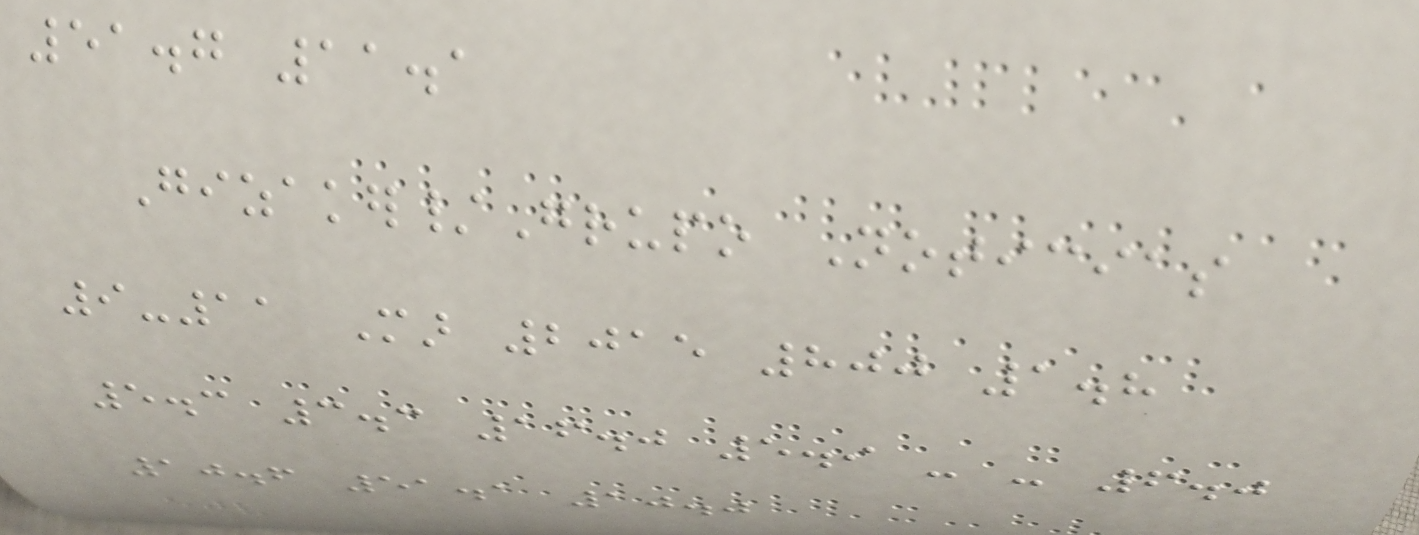51.7 11.1
Gizaker/Grupo Noticias
9-11 Mar 2015 800 1.8
5.3 3.3 16.0 5.9 - - 6.0
10.6 51.1 10.0
